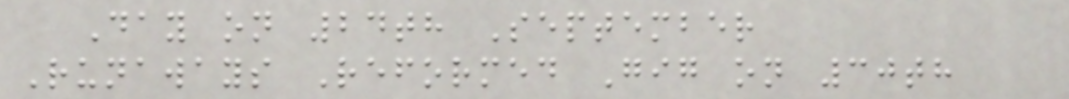Day on 24th September
Runaways Reformed Gig on 30th
